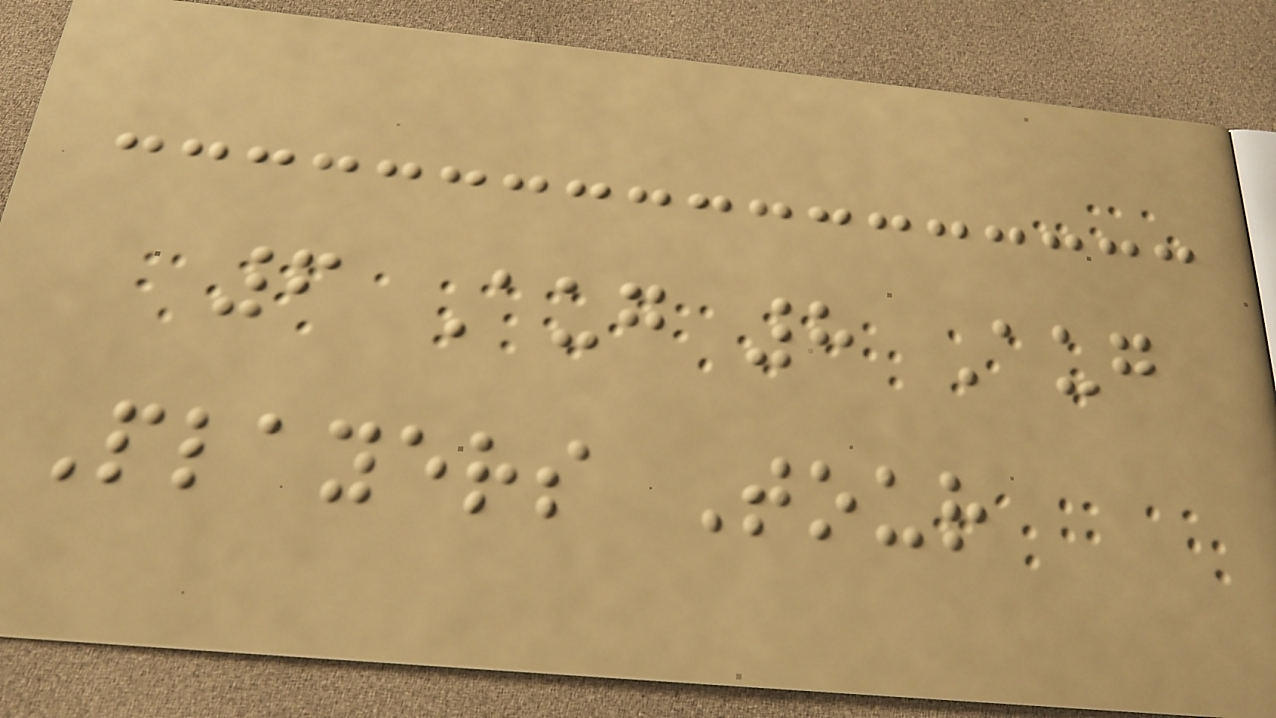6 Aug 8 Aug
Players Tour
